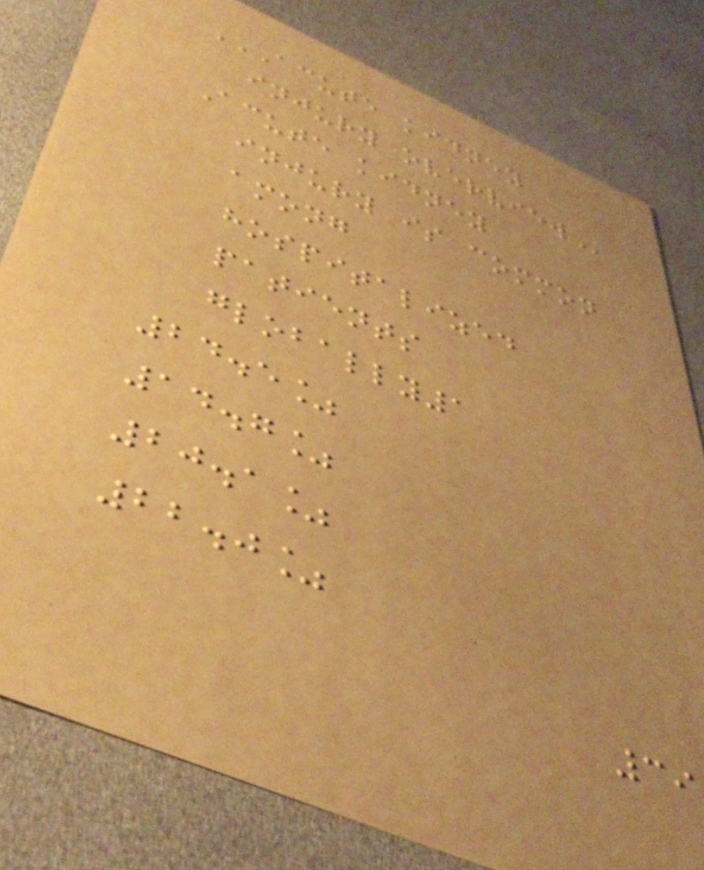ACUTE KIDNEY
INJURY OVERVIEW
Acute kidney
injury is common
among
hospitalized
patients
globally1
24.5%
14.7%
20.1%
22.0%
39
